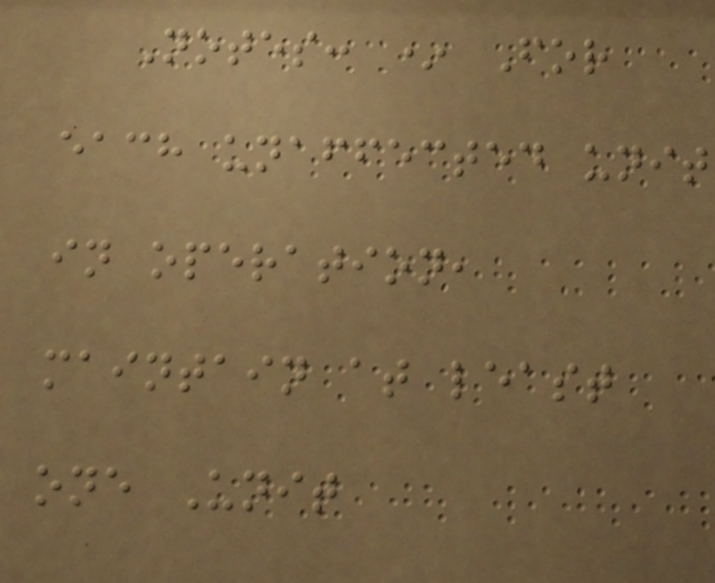Notes: * For
each unaffected unit
in operation,
maintain at least
one Unit
